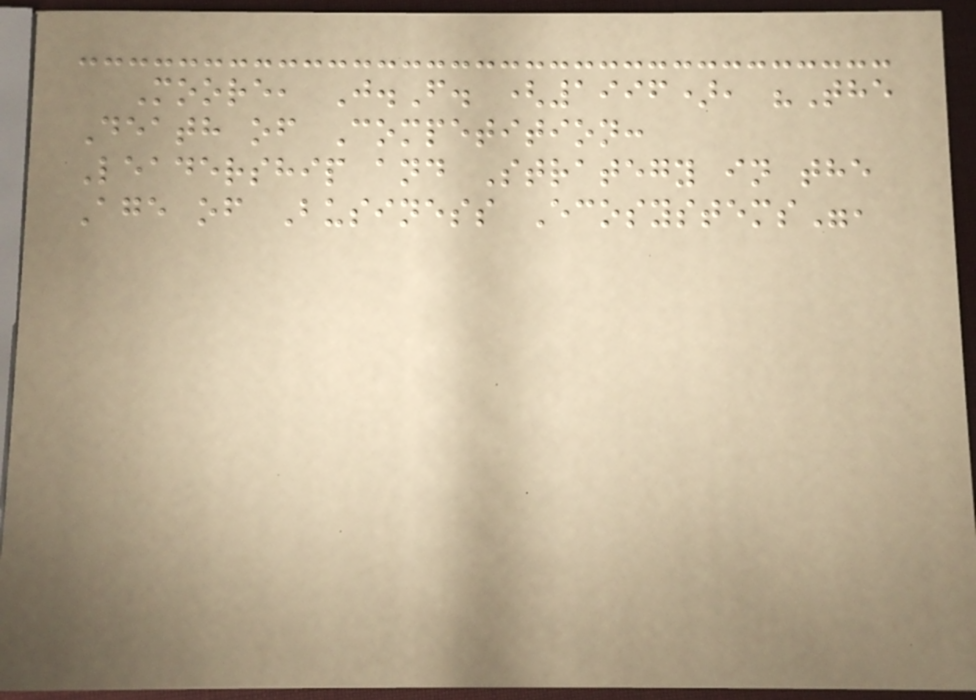Moore, J.F. (1996), "The
Death of Competition:
Leadership and Strategy in the
Age of Business Ecosystems",
